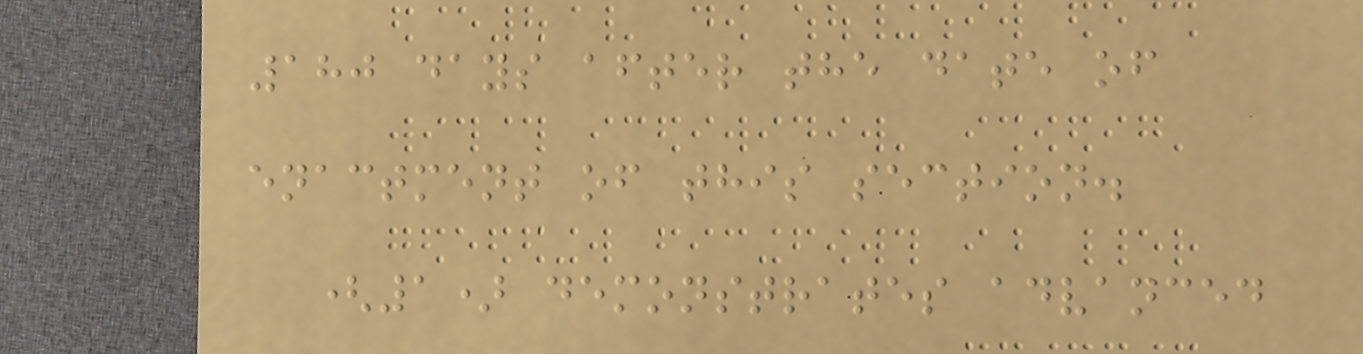180 days after the date of
enactment of this section.
(1) demonstrates advanced
